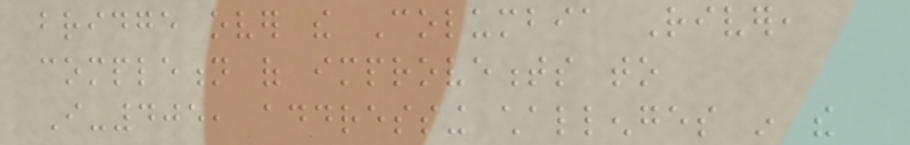bridge over the Columbia River,
completion of improvements to
I-405, addressing challenges in the
